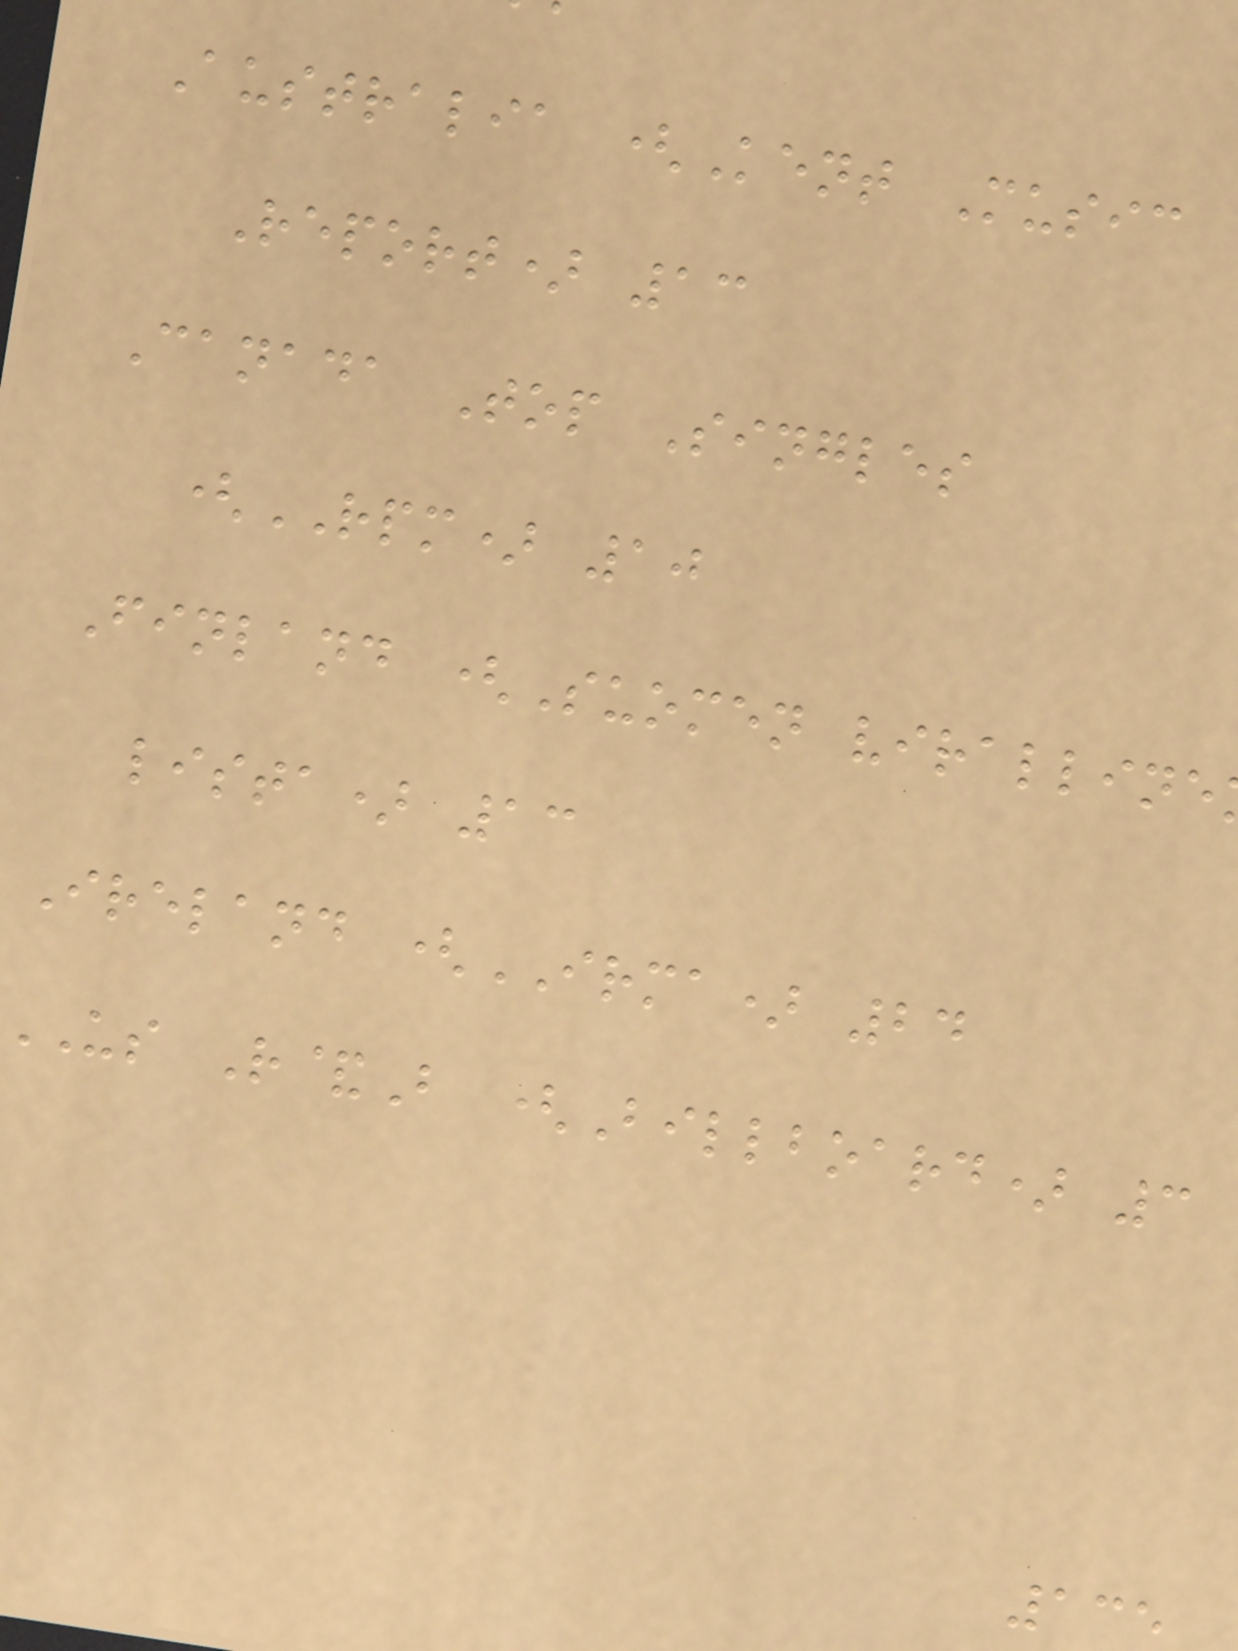Australia (Kent Music
Report) 13
Canada Top Singles
(RPM) 10
Finland (Suomen viralline
lista) 13
Ireland (IRMA) 24
us R&B (Billboard) 3
